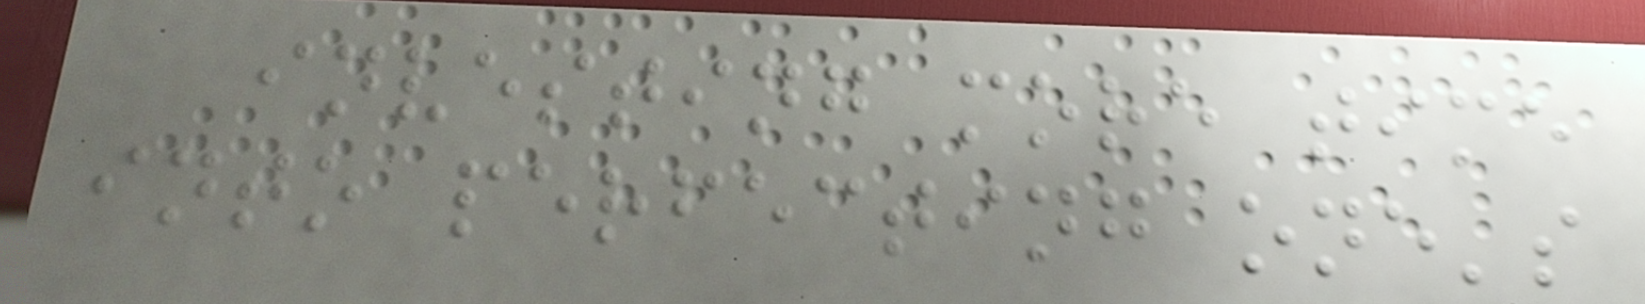investing more time
into perfecting one's
